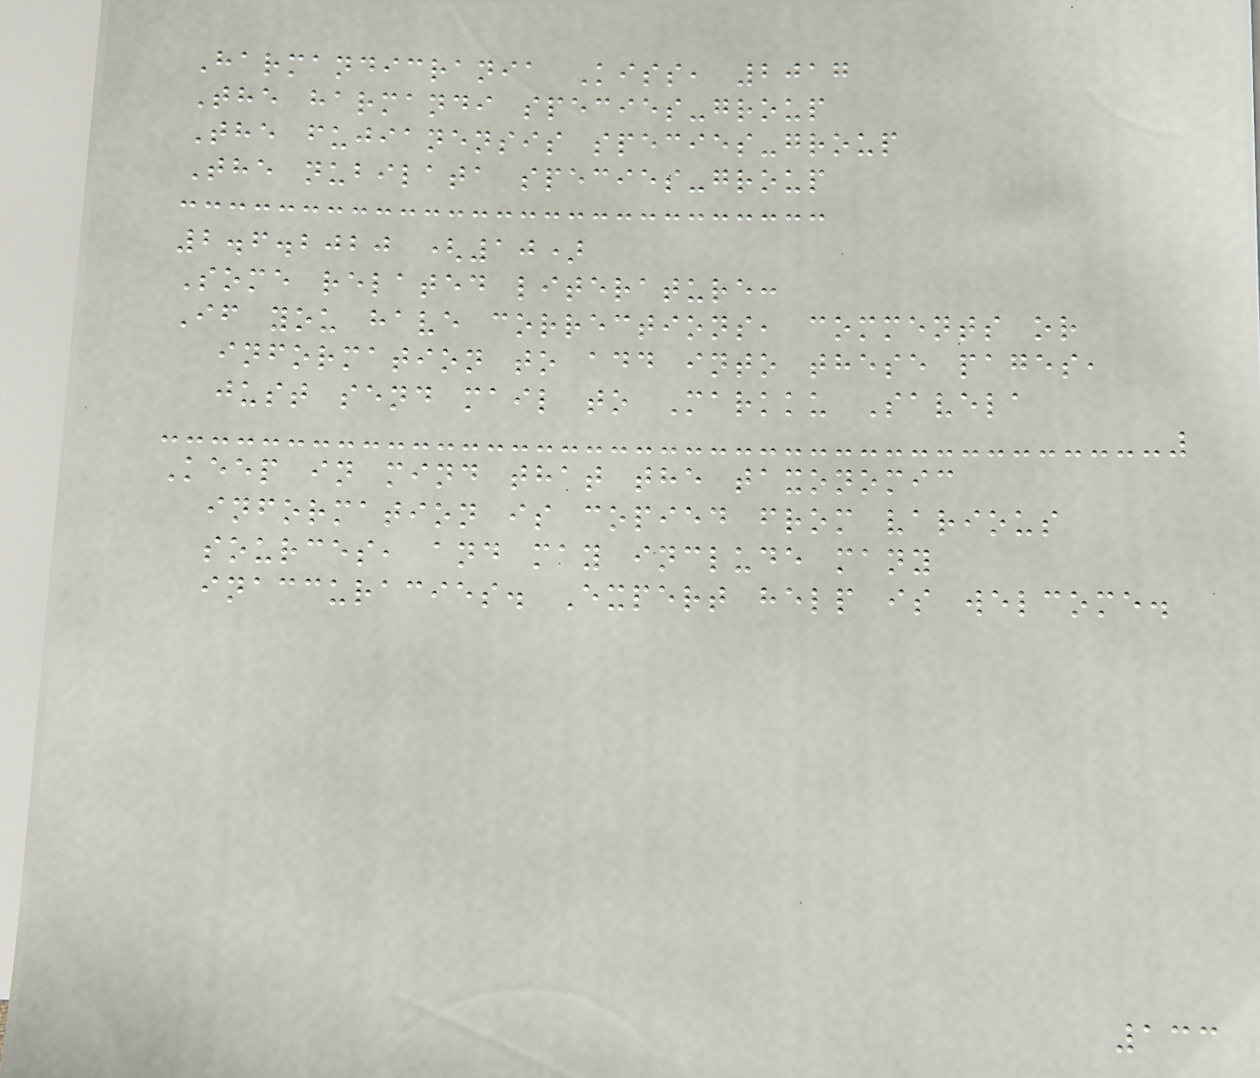Harmandicrania Kiss, 2017
The harmandi species-group
The fujianensis species-group
The nubilata species-group
2.6.2020 (10)
Some related literature:
If you have corrections, comments or
information to add into these pages,
just send mail to Markku Savela
Keep in mind that the taxonomic
information is copied from various
sources, and may include many
inaccuracies. Expert help is welcome.
133
